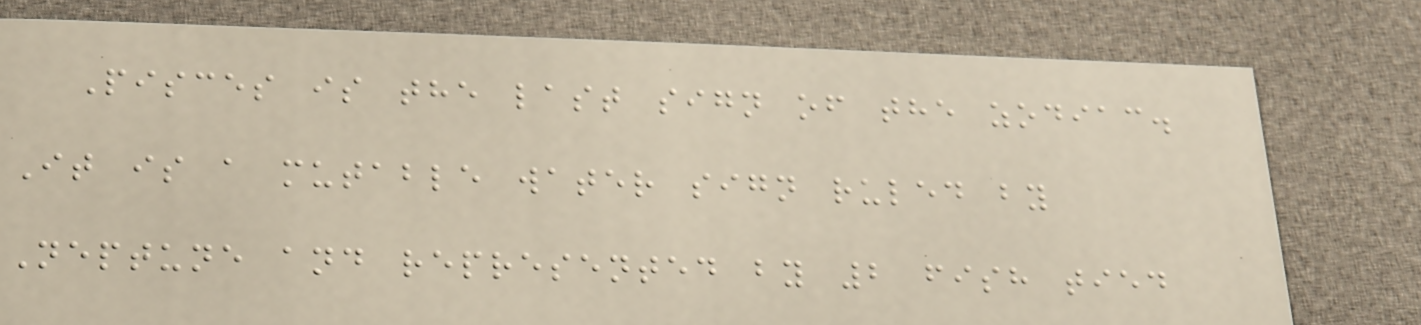Pisces is the last sign of the zodiac.
It is a mutable water sign ruled by
Neptune and represented by 2 fish tied
